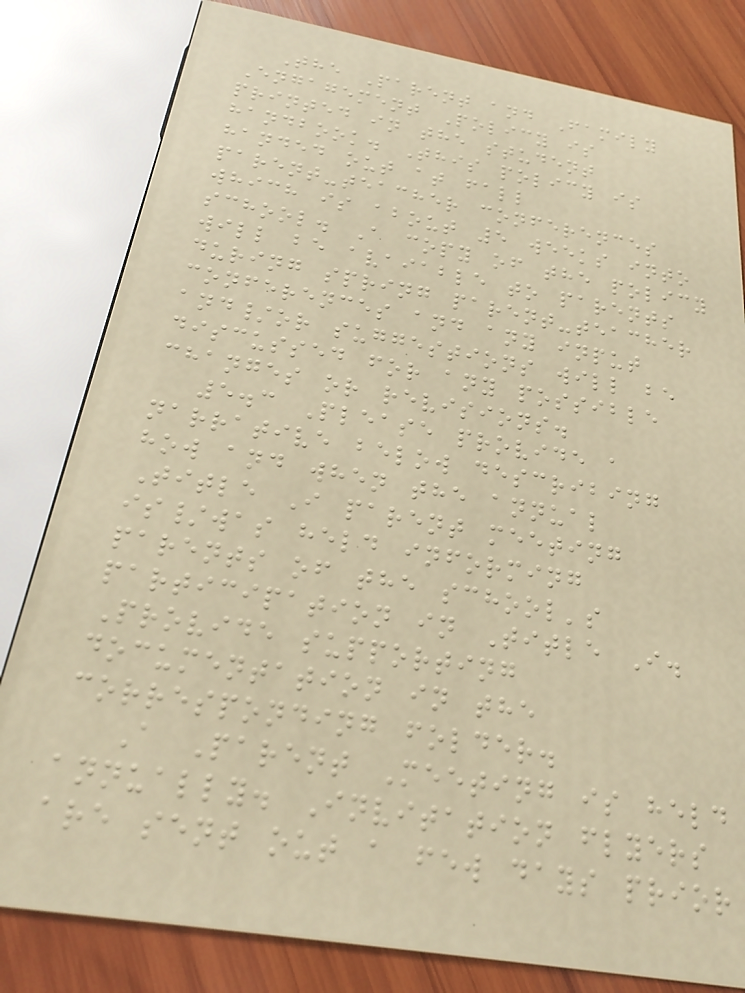The Parent and Family
Engagement Policy is
printed in the student
handbook. This policy is
handed out at fall
parent-teacher conferences
which is about 5 weeks into
school. A copy of the policy
will be avaiable to parents
during spring parent-teacher
conferences and any input
and/or suggestions will be
discussed for any possible
changes or revisions.
5.3 Please provide a
narrative below describing
how and when the annual
Title I parent meeting
is/was held informing
parents of the school's
participation in Title I.
Provide supporting
documentation in the
corresponding folder.
A Parent Meeting is held
annually. Invitation flyers
are sent out a few days prior
